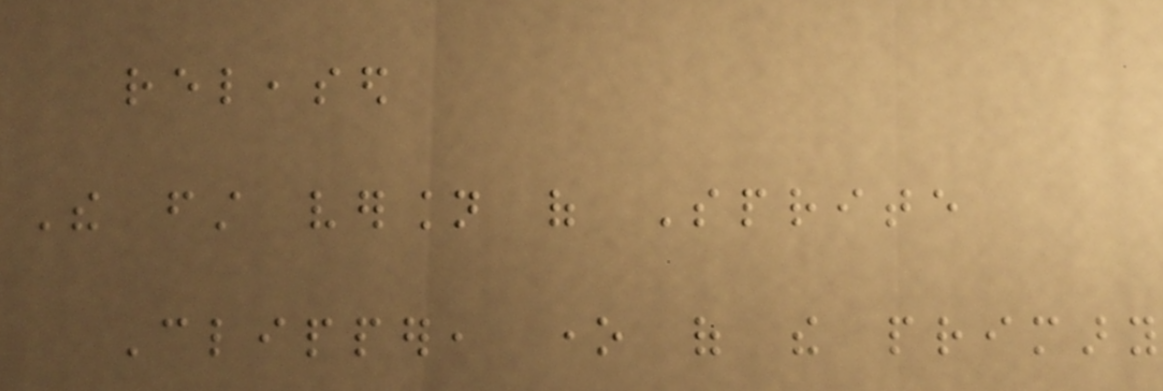released
The first version of Sprite
Clipper, one of the primary
